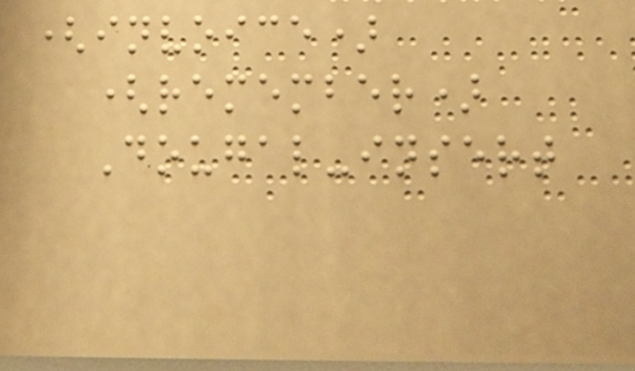(invoice)
(remember)
Dougal-insert
